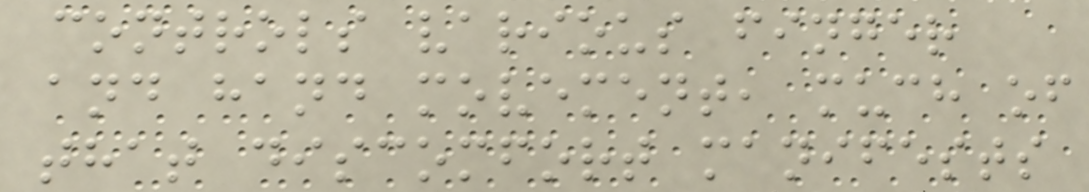controls various finger
and hand movement, much of
that discomfort manifests
